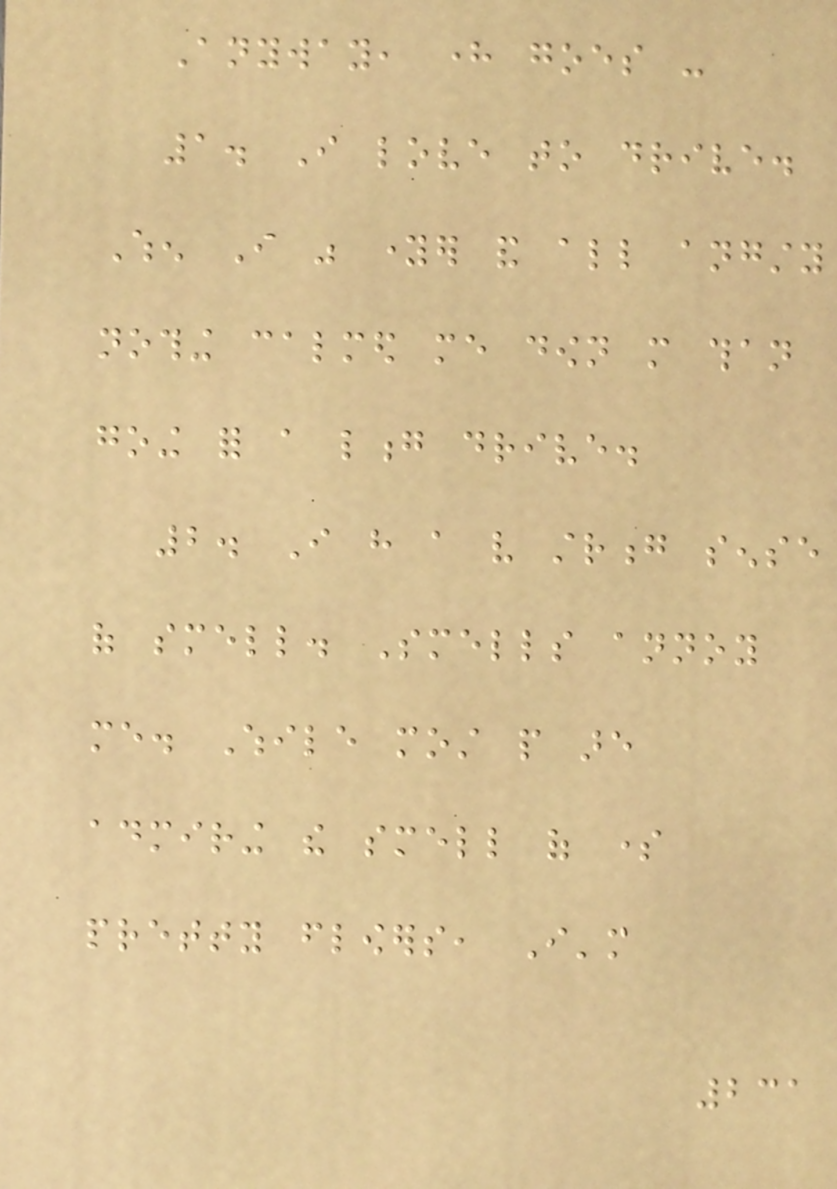Anyway, here goes -
1. I love to drive.
When I was younger and all angsty
nothing calmed me down more than
going for a long drive.
2. I have a very strong sense
of smell. Smells annoy
me. While most people are
admiring the smell of some
pretty flowers, I'm
231
